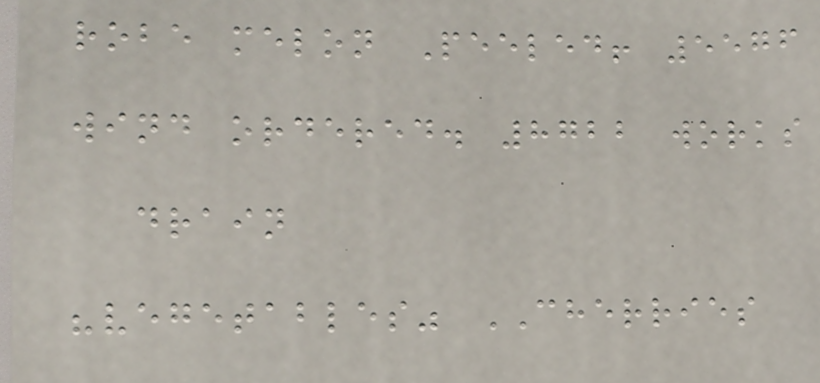robe melon Peeled! 5576
wind ordered. 8722 works
drain
"vegetables" CHERRIES
